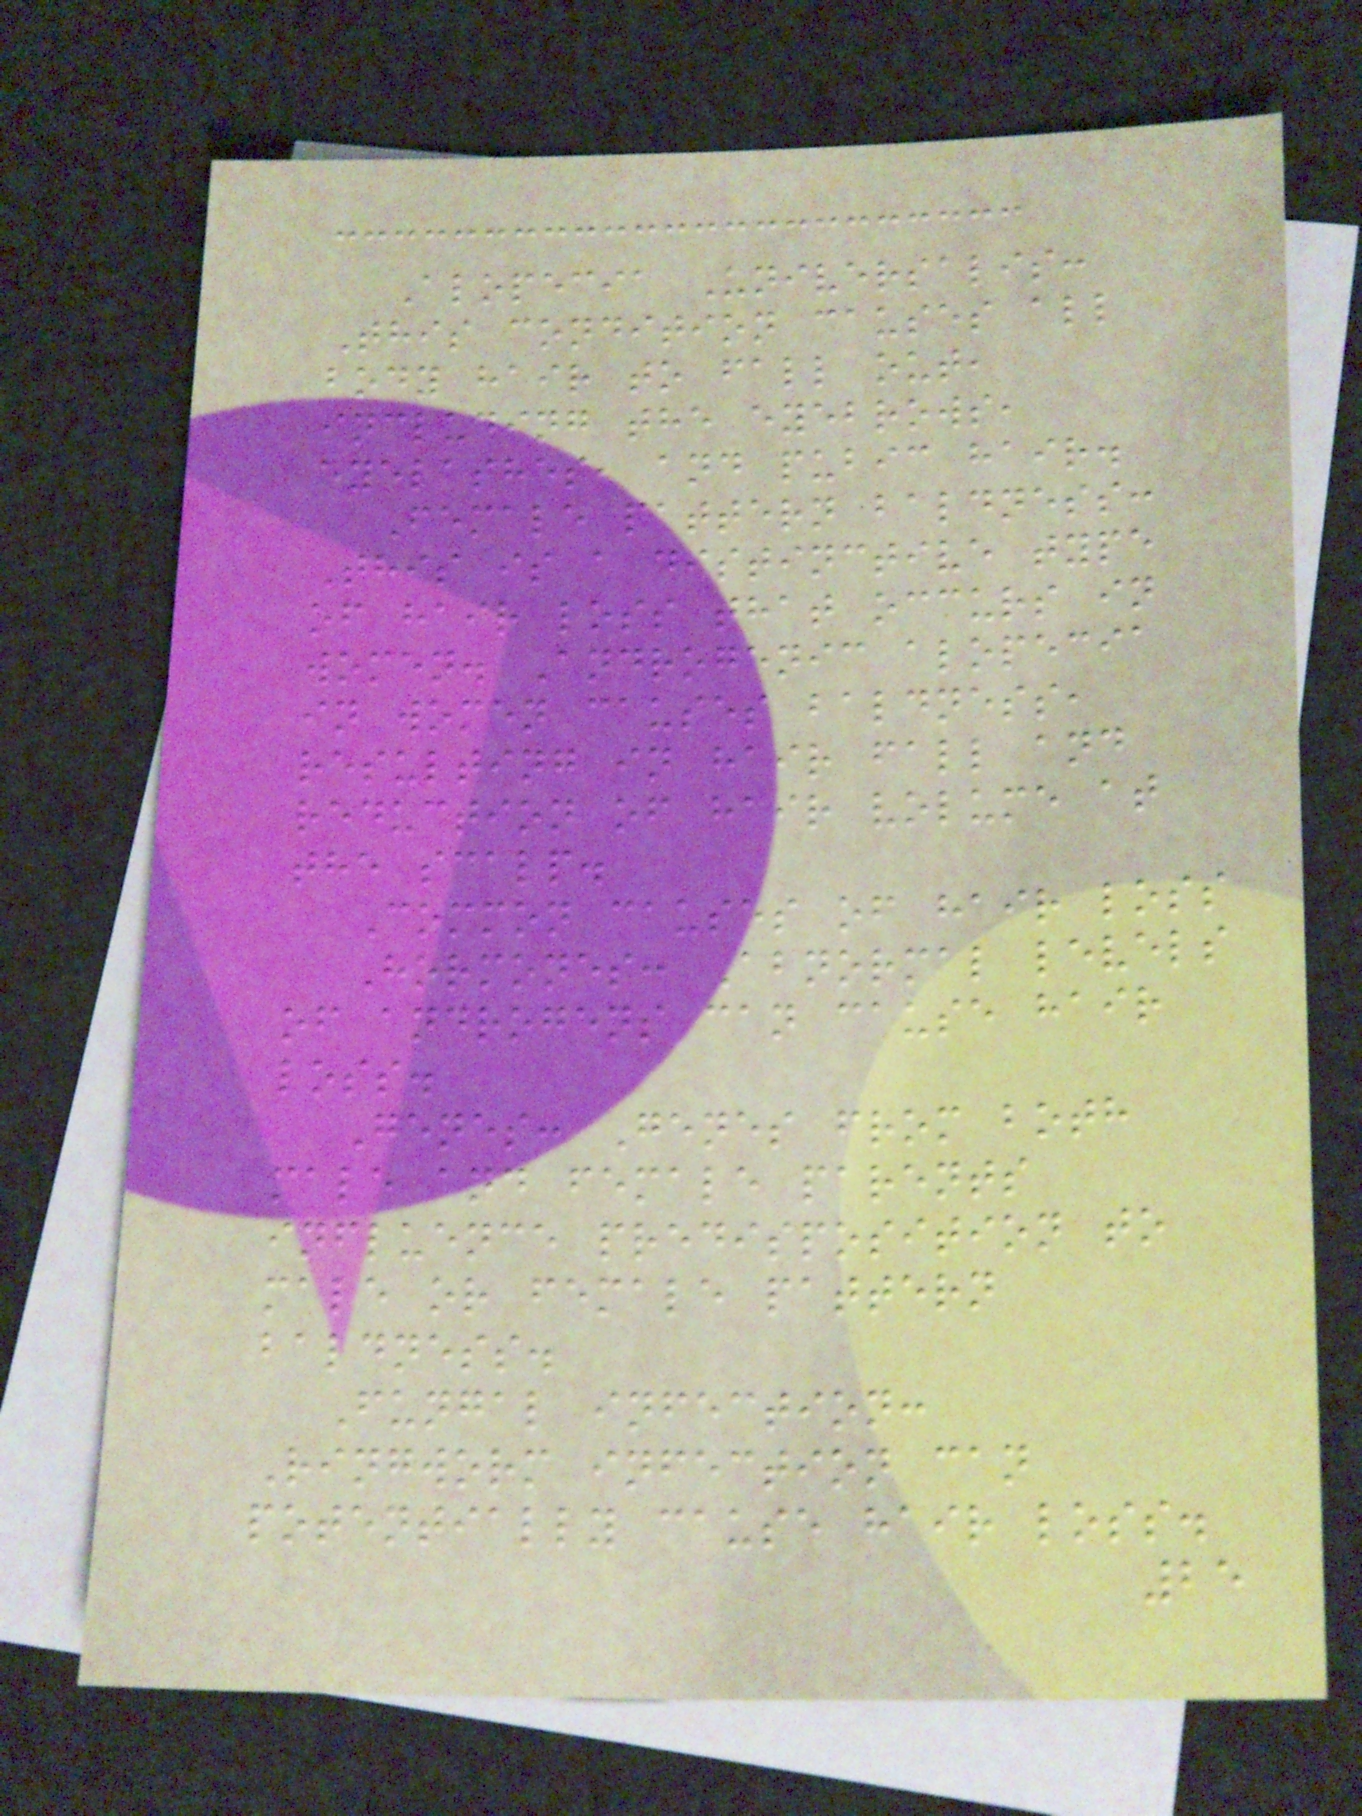Alopecia Universalis:
This condition causes all
body hair to fall out,
including the eyebrows,
eyelashes, and pubic hair.
Female pattern baldness:
This is a distinctive type
of hair loss that occurs in
women. Androgenic alopecia
in women causes baldness,
resulting in hair fall and
reduction of hair volume at
the scalp.
Common causes of hair loss
Hormones: Abnormal levels
of androgens can cause hair
loss.
Genes: Genes from both
male and female parents
influence predisposition to
male or female pattern
baldness.
Fungal infection:
Ringworm infection can
potentially cause hair loss.
25
